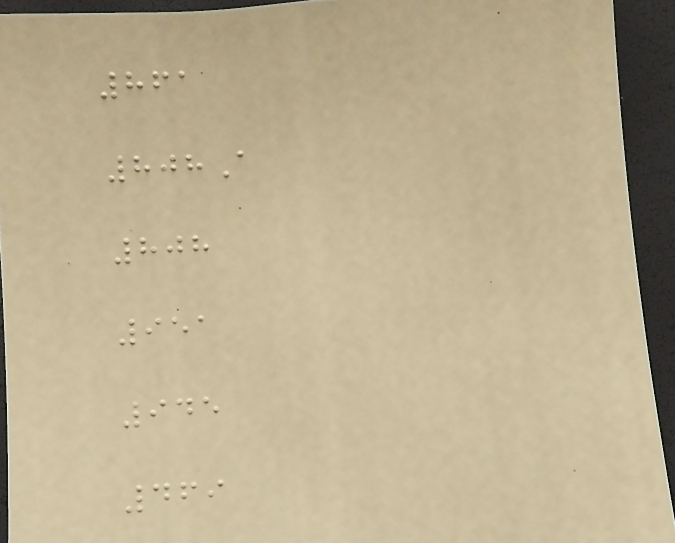861
808A
808
951
945
469
